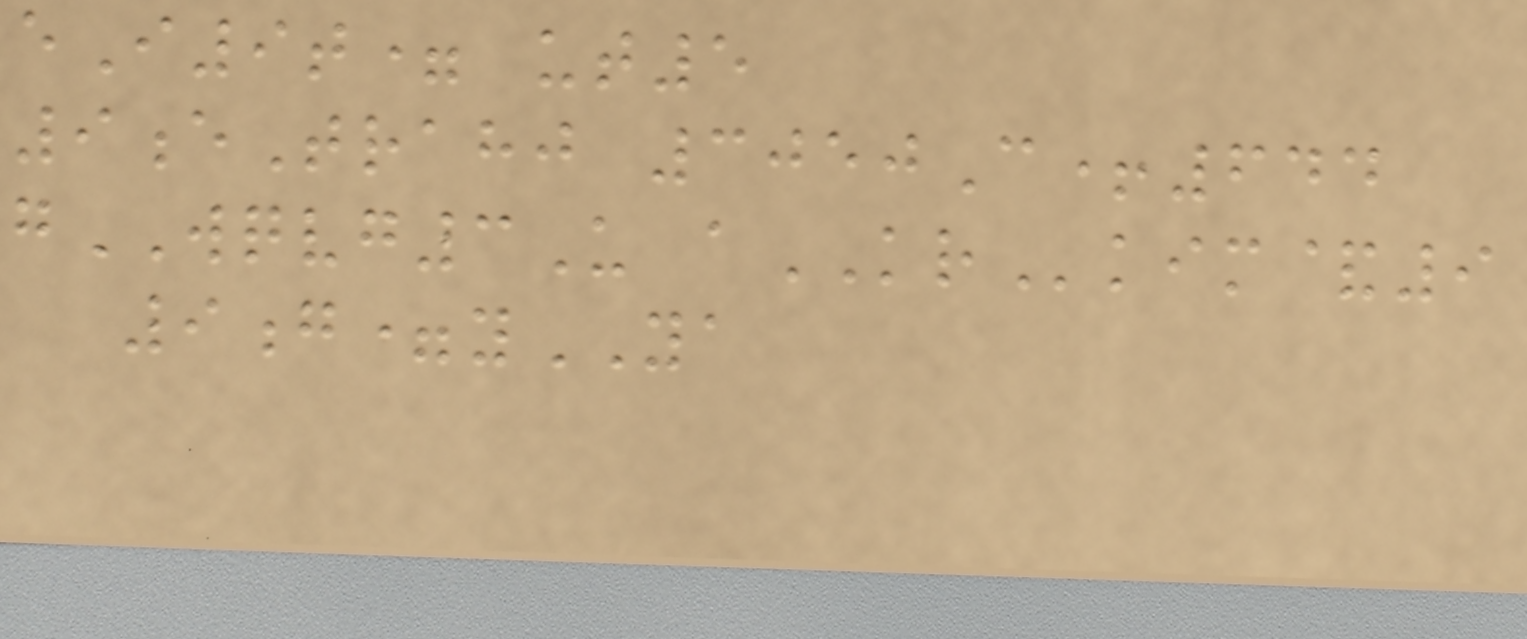eI9t= ut5
9eTrahj 3050C+644
gWQVG3U aKRkim&9
9g=yYA
